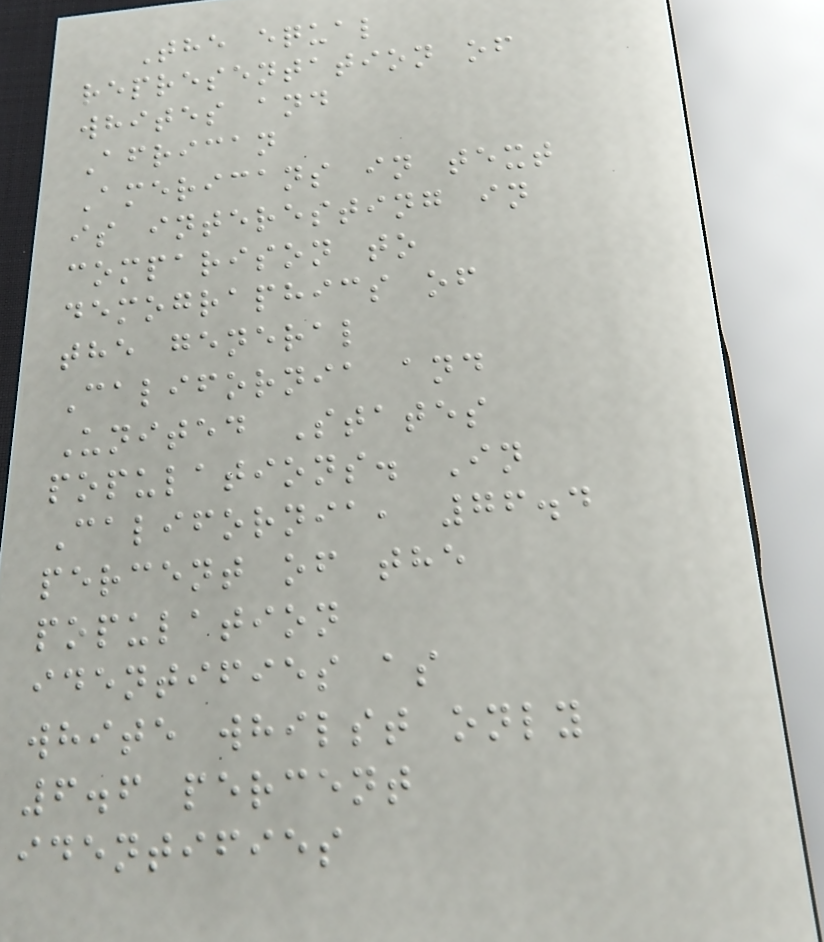The equal
representation of
whites and
African
Americans in text
is interesting in
comparison to
demographics of
the general
California and
United States
populations. In
California, 76.4
percent of the
population
identifies as
white whilst only
6.6 percent
identifies
